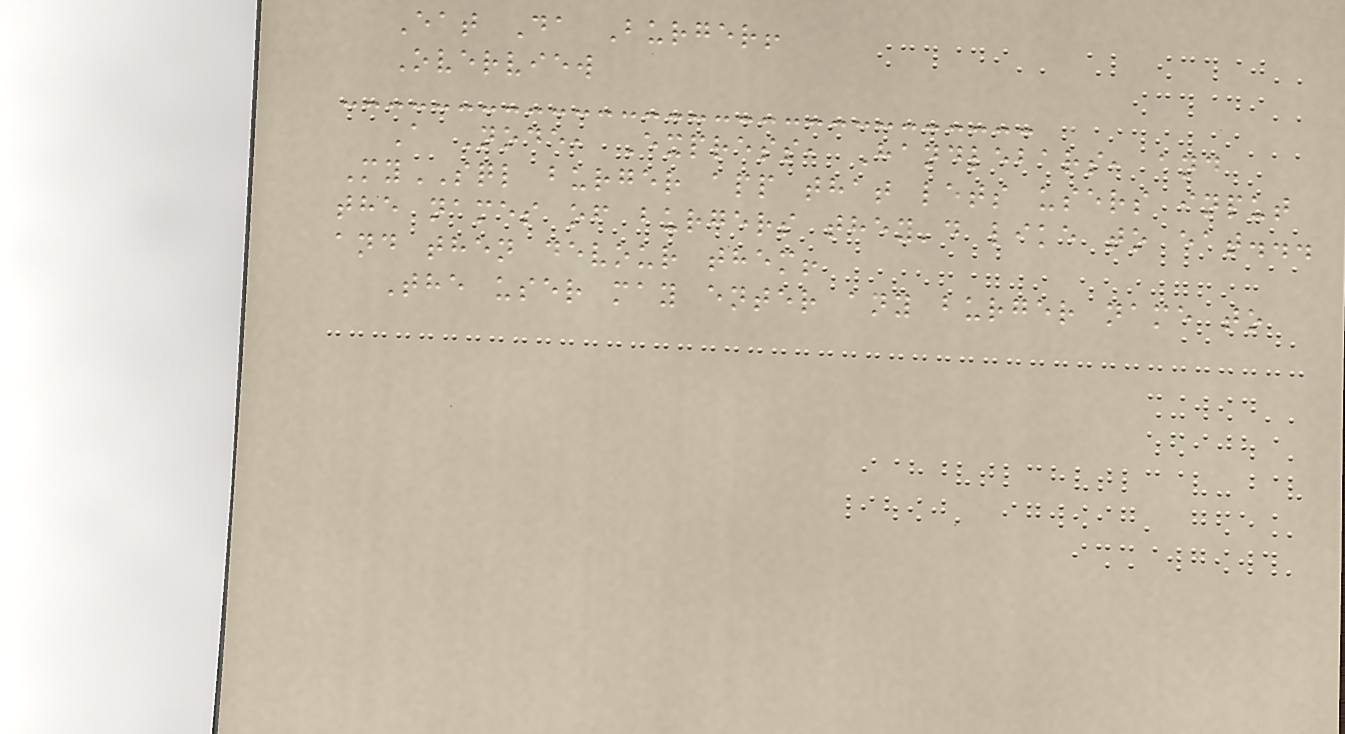Eat Da Burger!
Overview
A Node, Express, Handlebars, and
MySQL burger app that lets users input
the names of burgers they'd like to eat...
and then devour them!
The user may enter any burger name to
